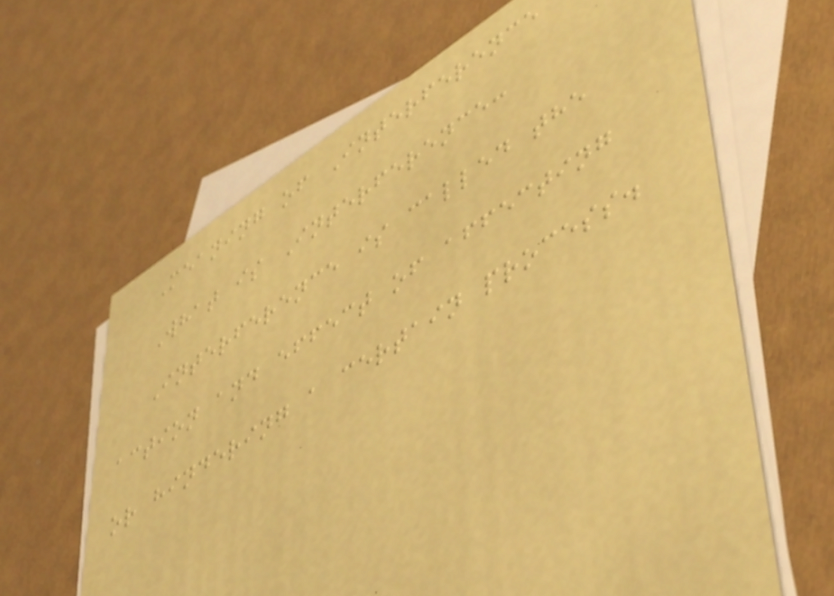Meaning of Interference
What is Interference:
Interference is called the
action and effect of affecting
or hindering a certain process.
